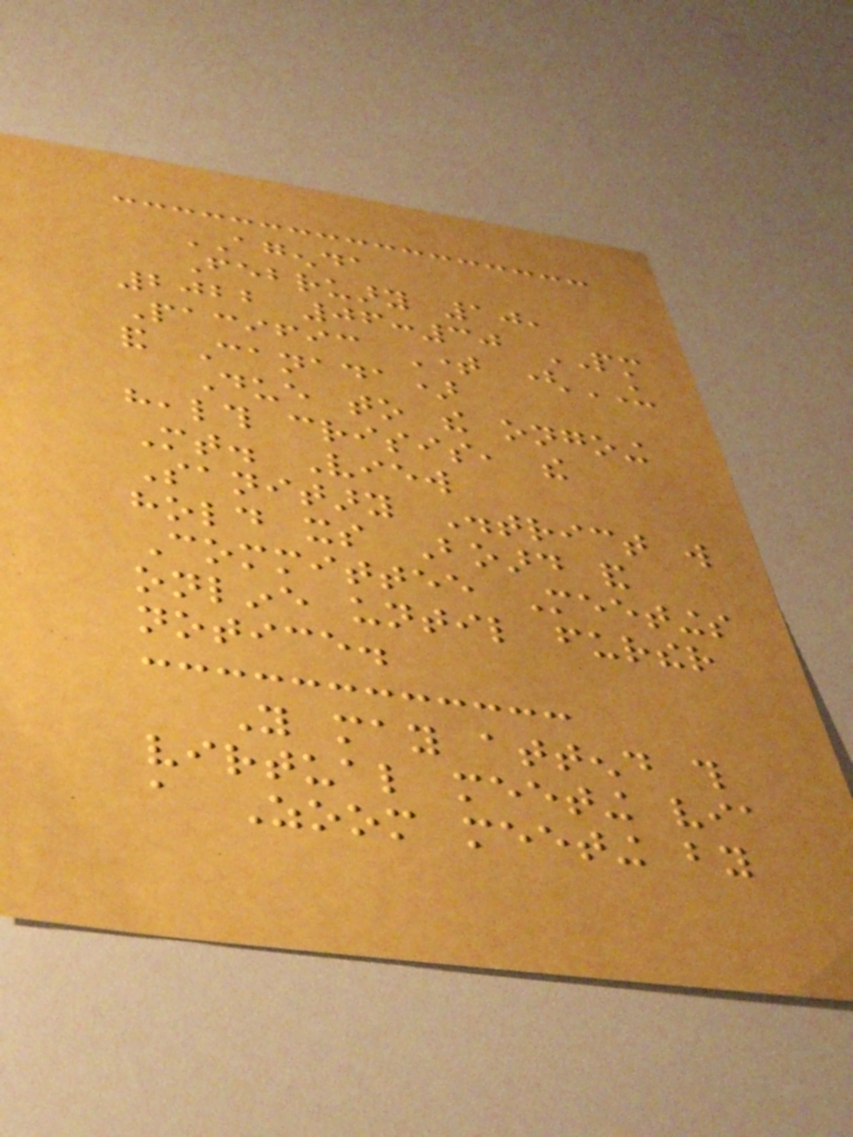AGENDA
February 10,
2022 06:30 PM
Pacific Time (US
and Canada)
Due to the ongoing
health crisis, the
Mt. View
Sanitary District will
hold its Board and
Committee Meetings
online until further
notice.
You may attend this
virtual meeting via
a Zoom meeting by
